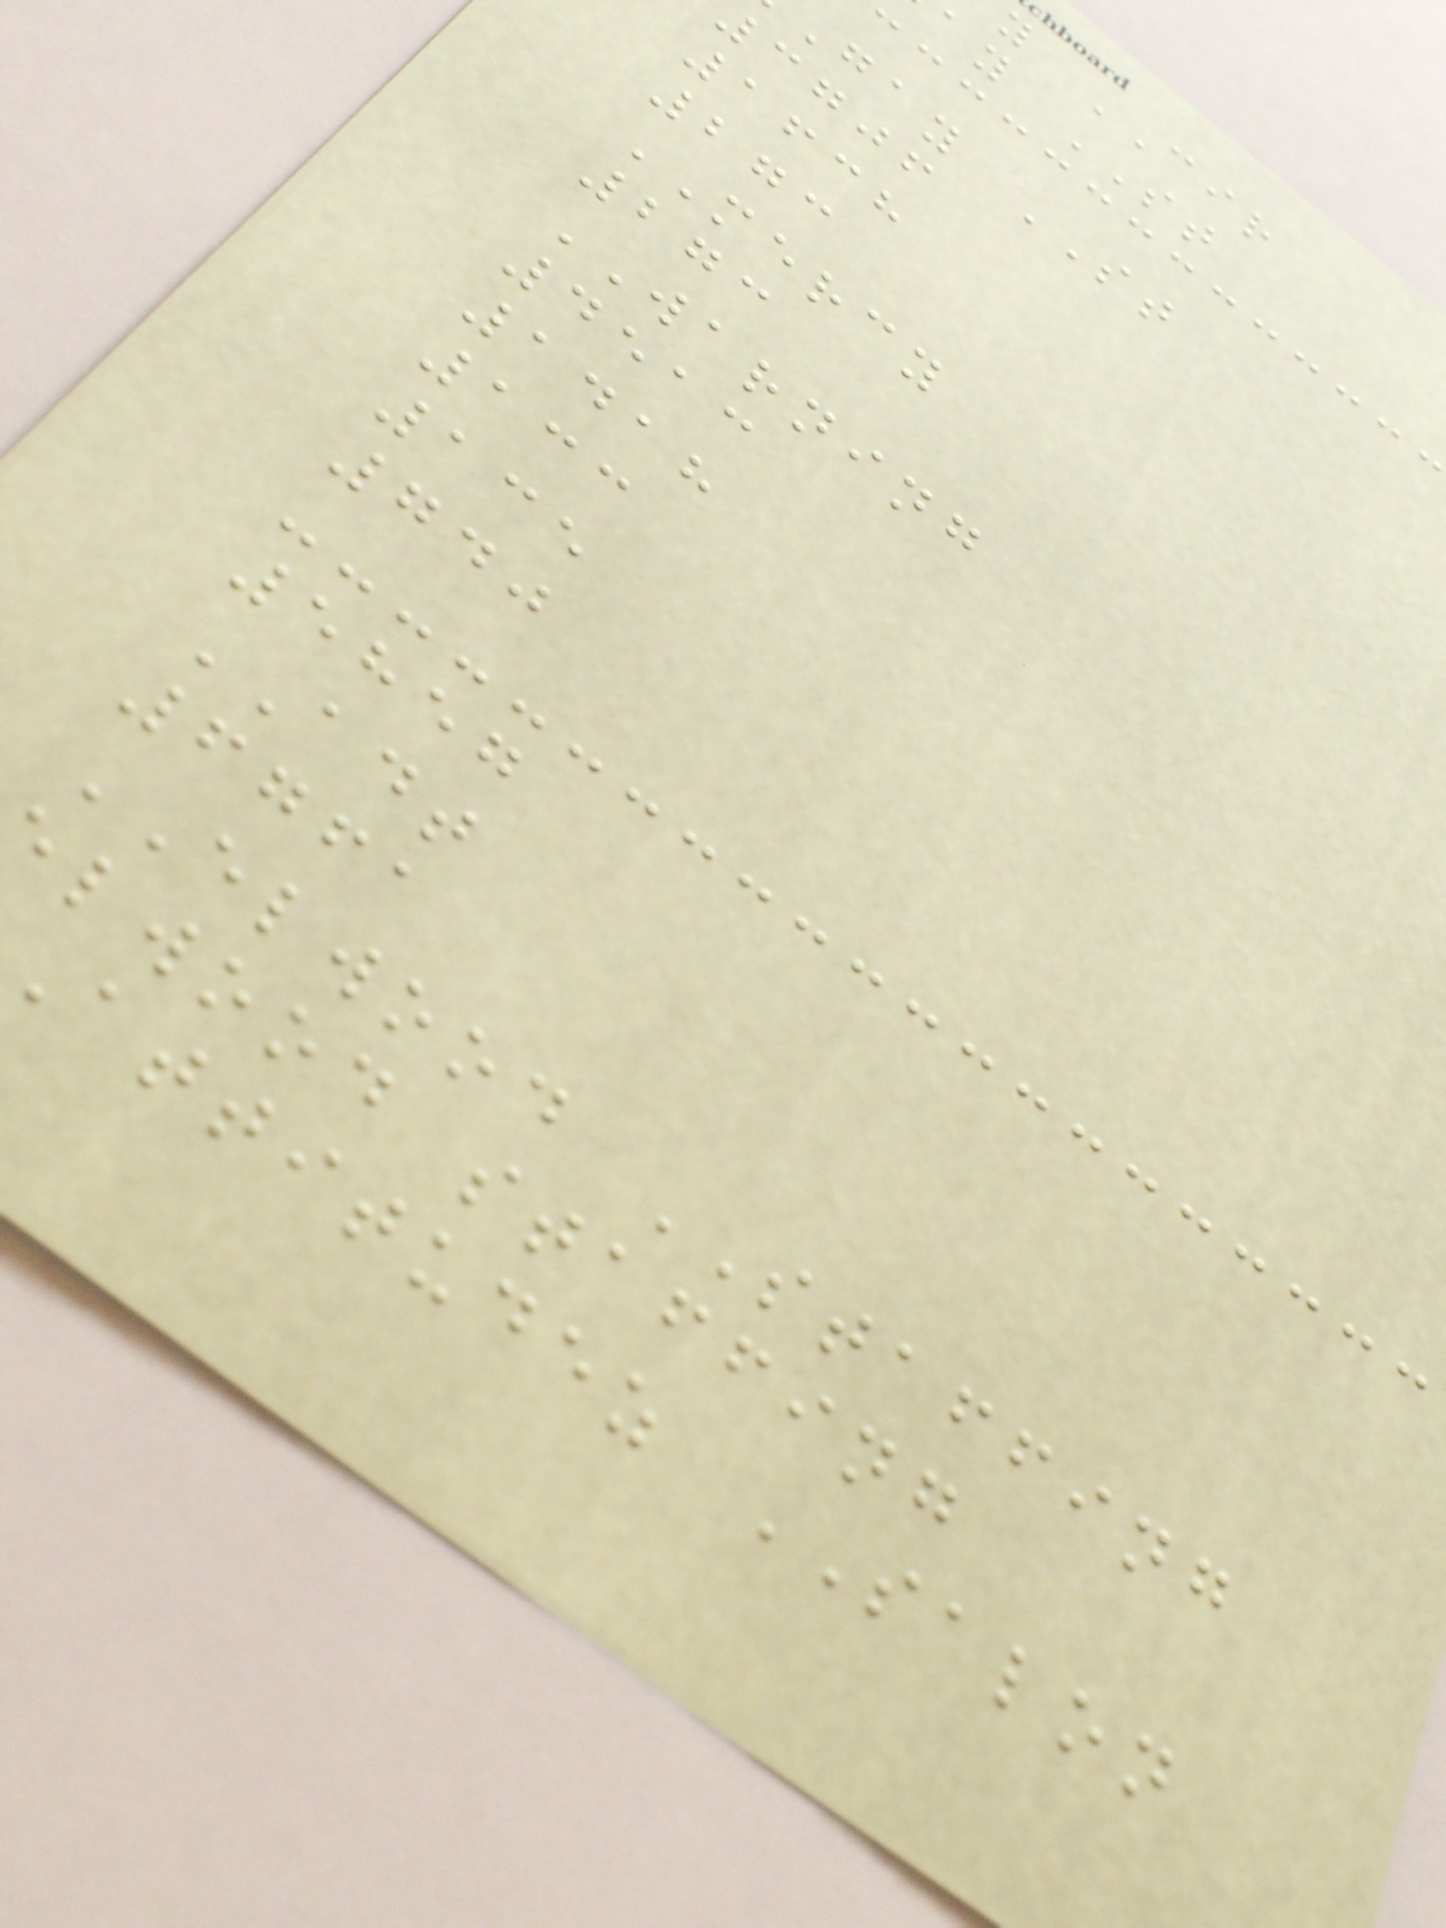y CIR
ay ST
gay ST
3706
1638
273
MERCY
273
WARNING
4513
1418
133
135
740
5857
ADT
6761
ELWOOD STAFFING
lwood staffing
attitudez SALON
